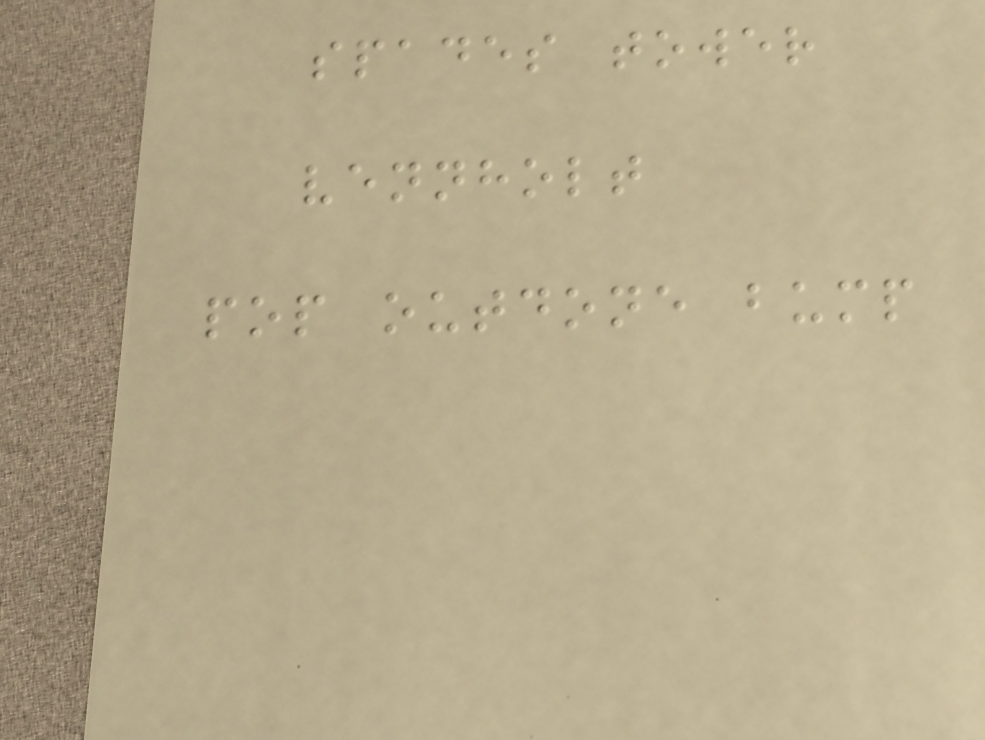spades tower
vennholt
pop outdone bump
